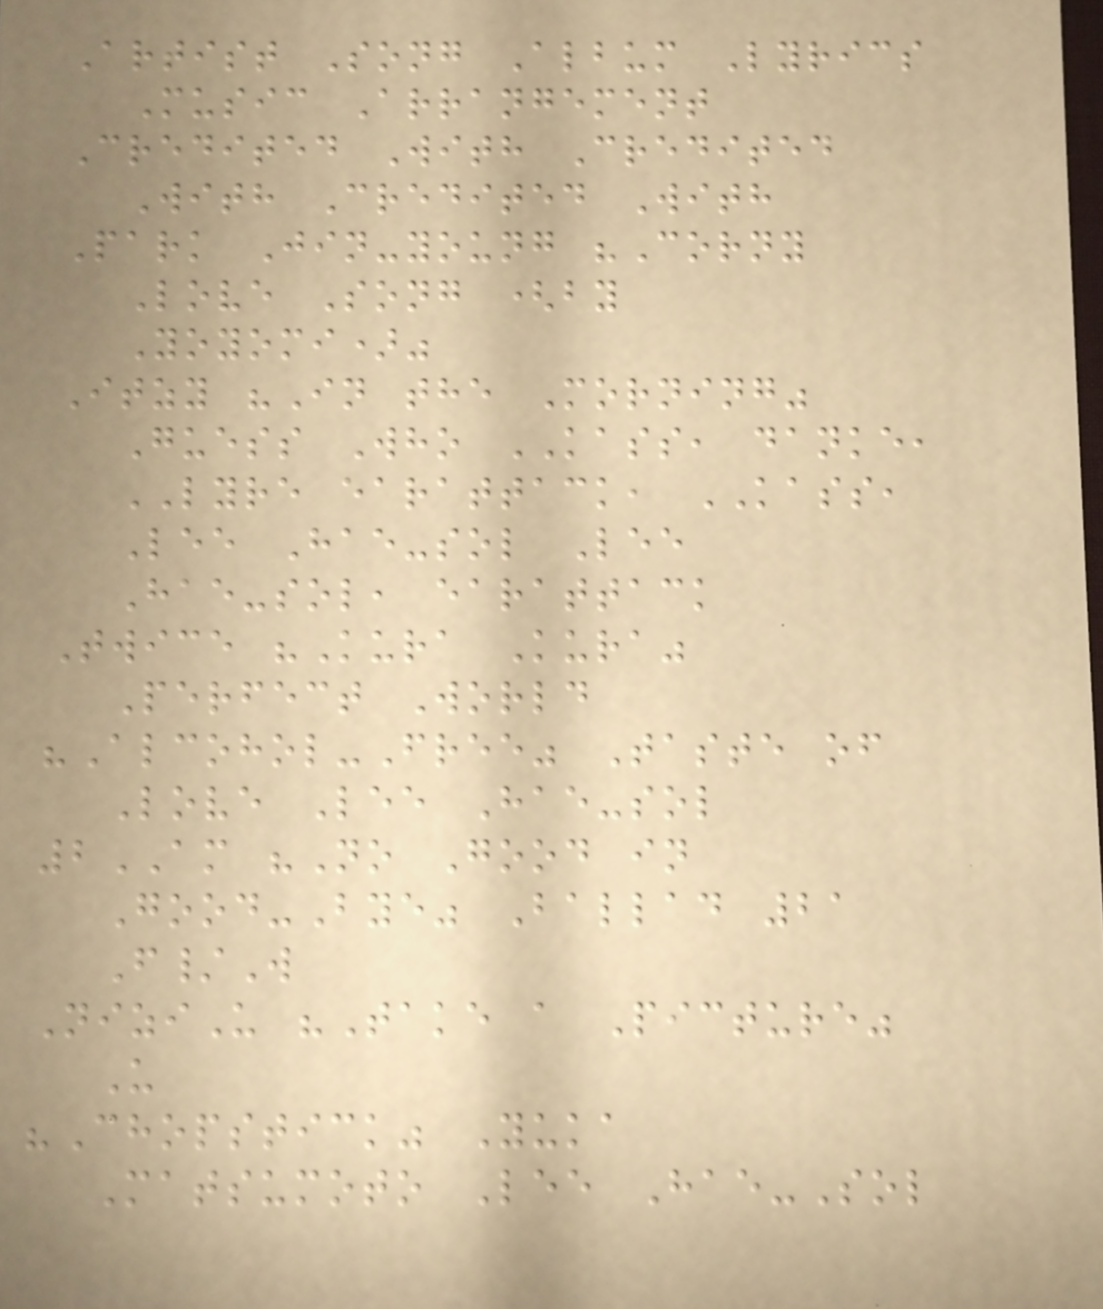Artist Song Album Lyrics
Music Arrangement
Credited With Credited
With Credited With
Park Jin-young "Corny
Love Song (by
Yoyomi)"
Itzy "In the Morning"
Guess Who KASS, danke,
LYRE earattack, KASS,
Lee Hae-sol Lee
Hae-sol, earattack
Twice "Kura Kura"
Perfect World
"Alcohol-Free" Taste of
Love Lee Hae-sol
2AM "No Good in
Good-Bye" Ballad 21
F/W
NiziU "Take a Picture"
U
"Chopstick" Yuka
Matsumoto Lee Hae-Sol
